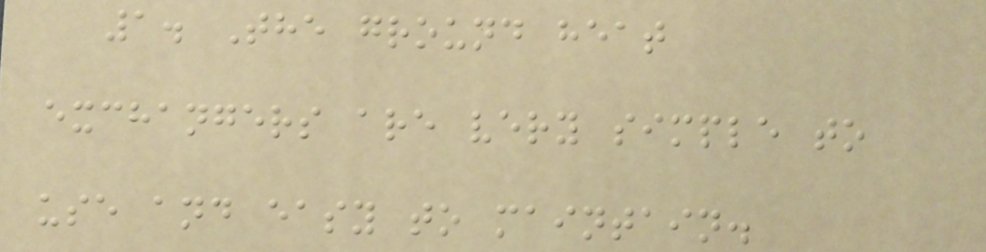1. The ground heat
exchangers are very simple to
use and easy to maintain.
